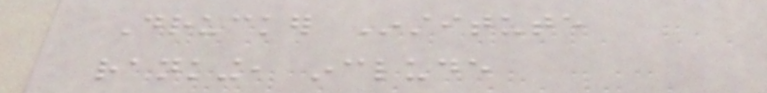Drucker Institute
ranking, include
